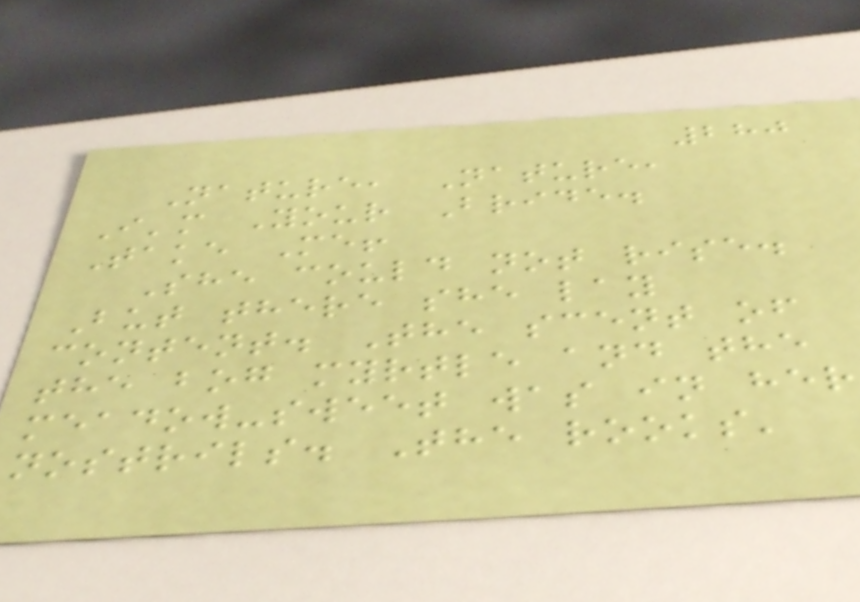280
Nature, Nature,
I'm Your Bride.
Take Me!
She could not rise.
But there she lay
content. The scent of
the bog myrtle and the
meadow-sweet was in her
nostrils. The rooks'
